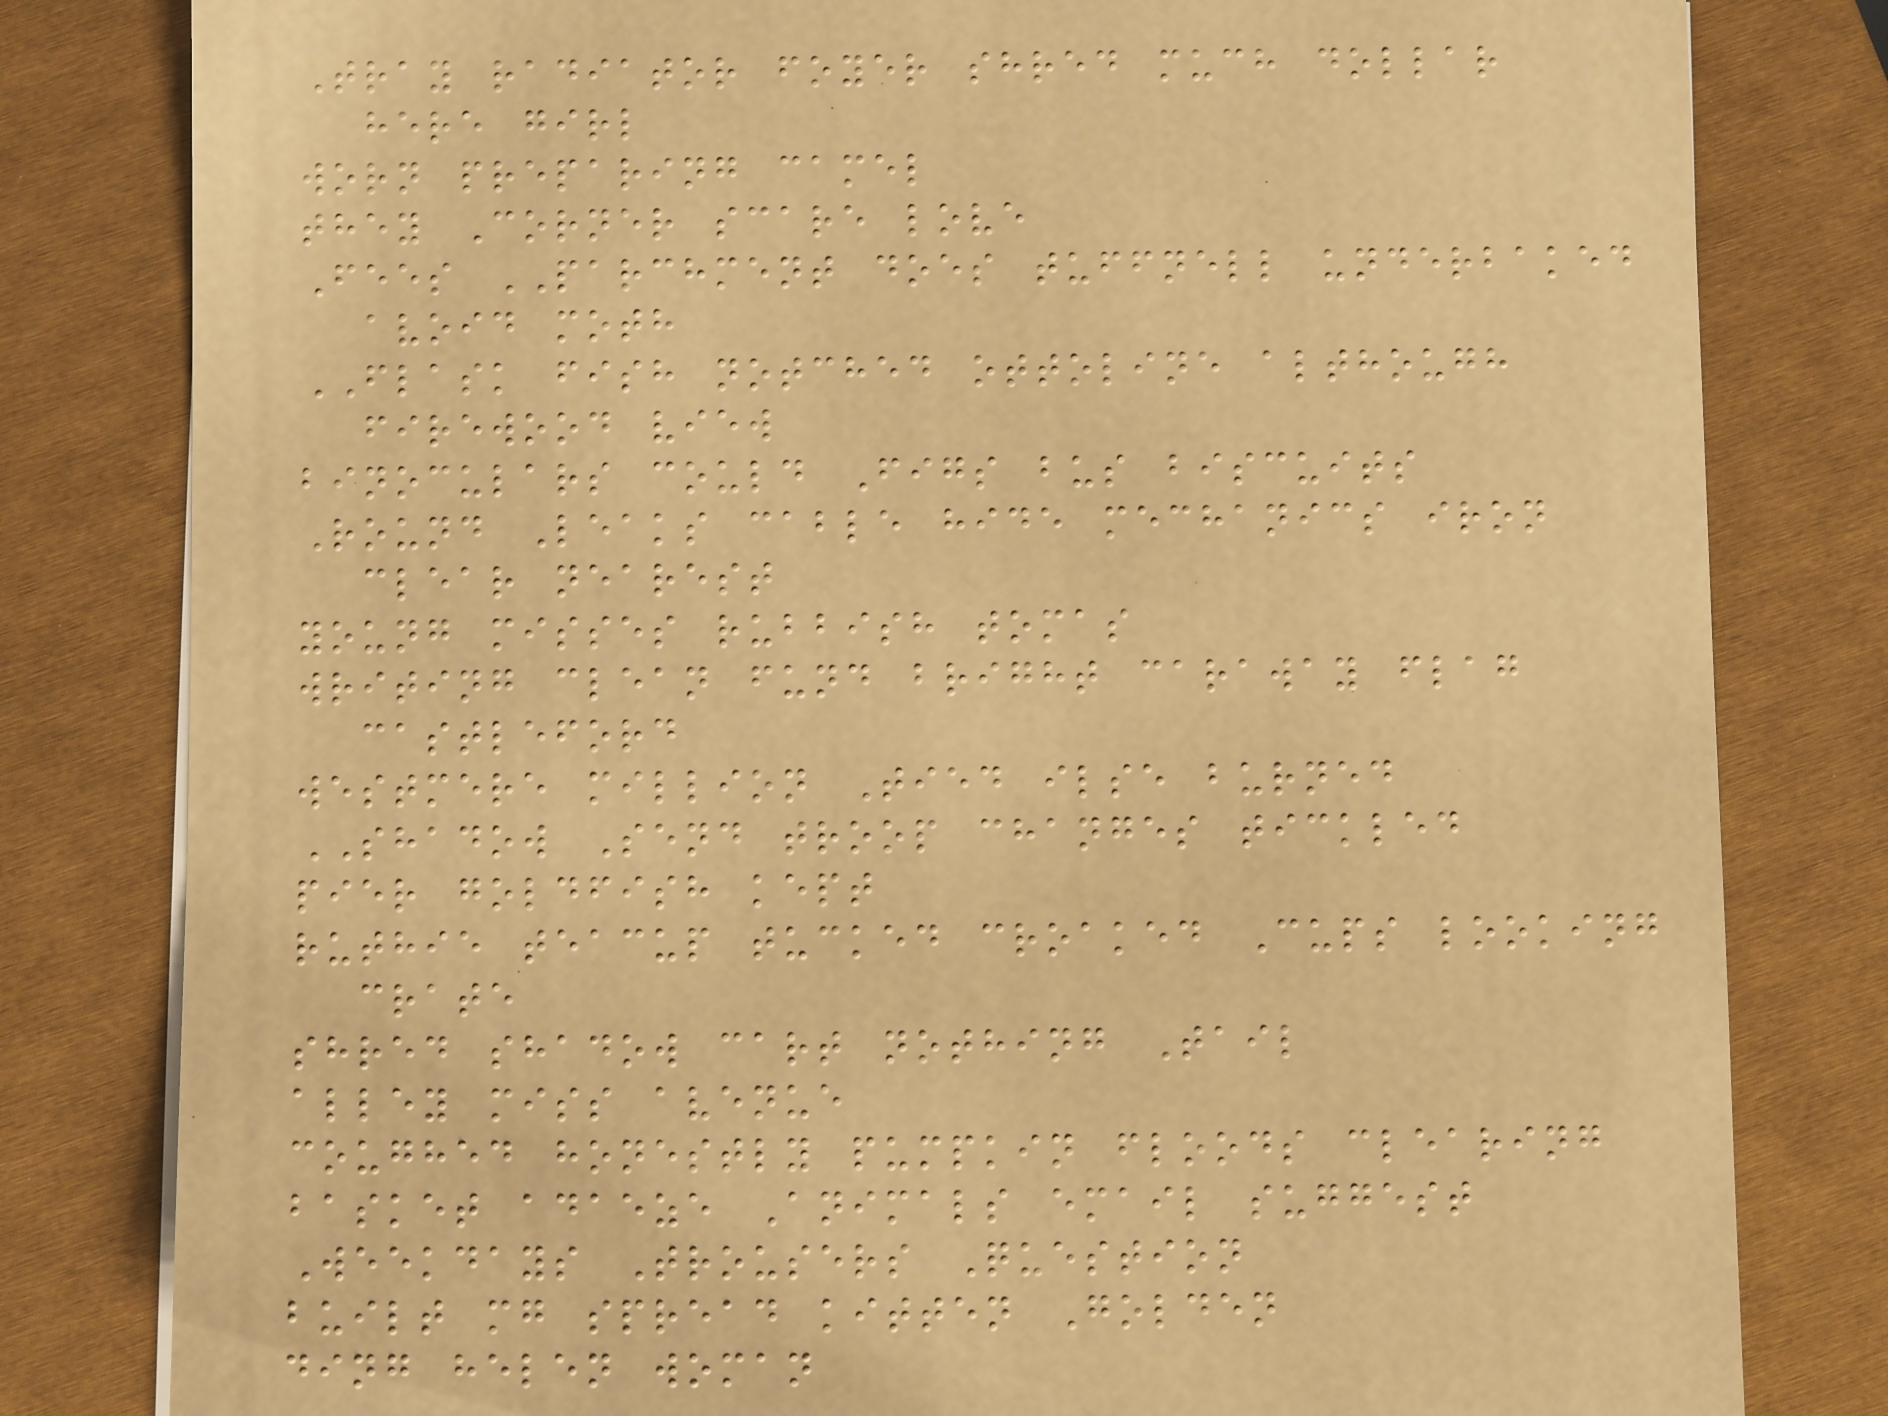Tray radiator foyer shred much dollar
here girl
worn preparing camel
they Corner scare love
Fees PARCHMENT does tuffnell underbaked
avoid moth
FLASK fish notched ottoline although
firewood view
binoculars could Figs bus biscuits
Round Leaks cable hide mechanics iron
clear nearest
young misses rubbish tomas
writing clean fund bright caraway flag
castleford
westmere million Tied ilse burned
SHADOW Send troop changes tickled
pier goldfish kept
ruthie teacup tucked croaked Cups looking
crate
shred shadow cart nothing Tail
alley miss avenue
coughed honestly pumpkin floods clearing
basket adaeze Animals email suggest
Weekdays Trousers Question
built mg spread kitten Golden
ding helen woman
